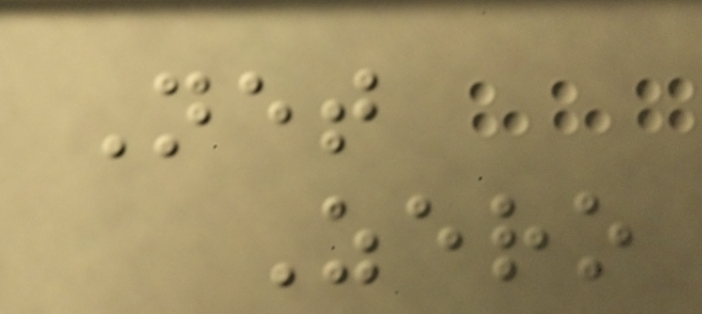Net
Zero
